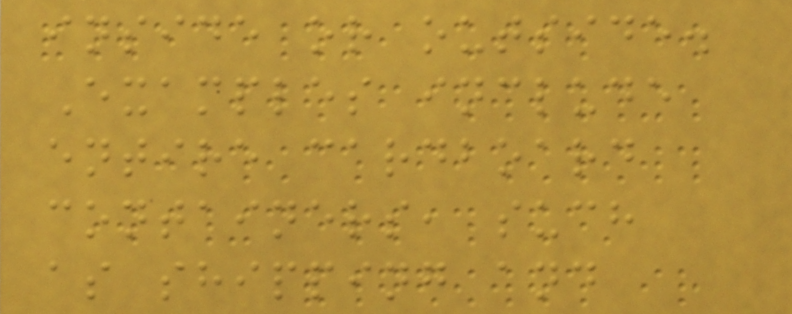inside or outside.
Examples include
entire cardboard
containers, such
as shipping and
